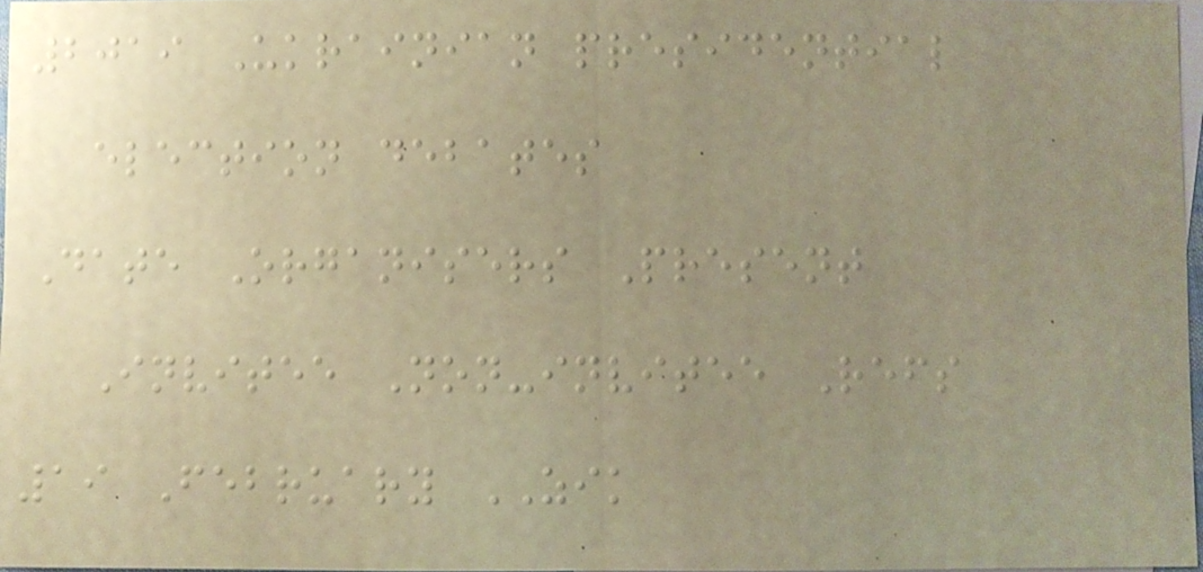2019 Ukrainian presidential
election debates
Date Organisers Present
Invitee Non-invitee Refs
19 February ZIK
